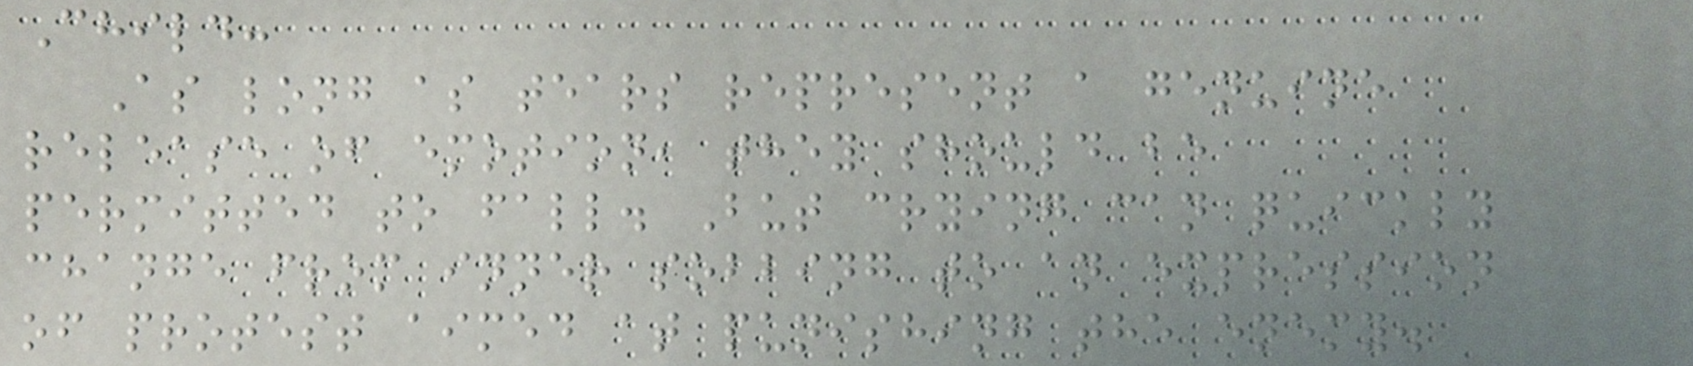Child:
As long as tears represent a genuine
release of emotion, they should be
permitted to fall. But crying can quickly
change from inner sobbing to an expression
of protest aimed at punishing the enemy.
